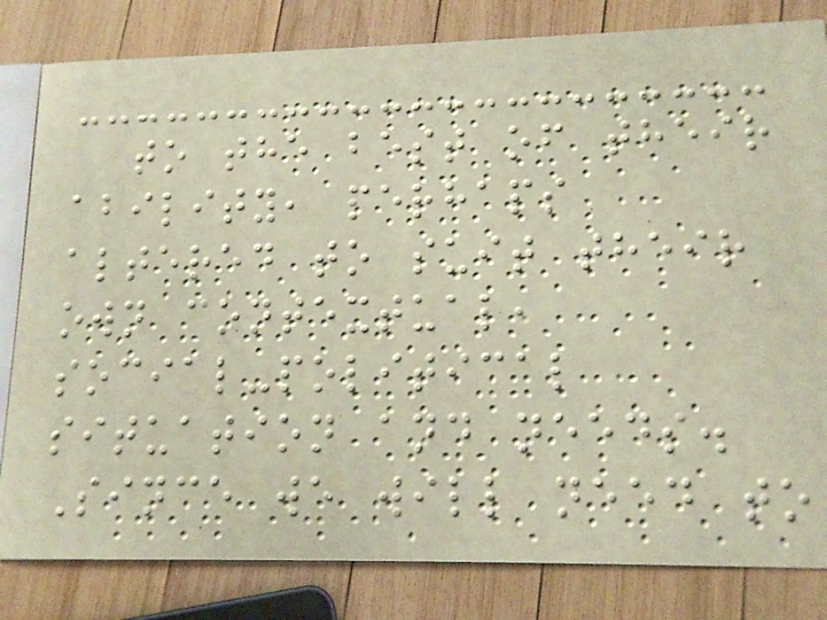to the best of their
ability, perhaps
altered to suit their
own contextual,
social-political
situation and needs.
Since we will need to
